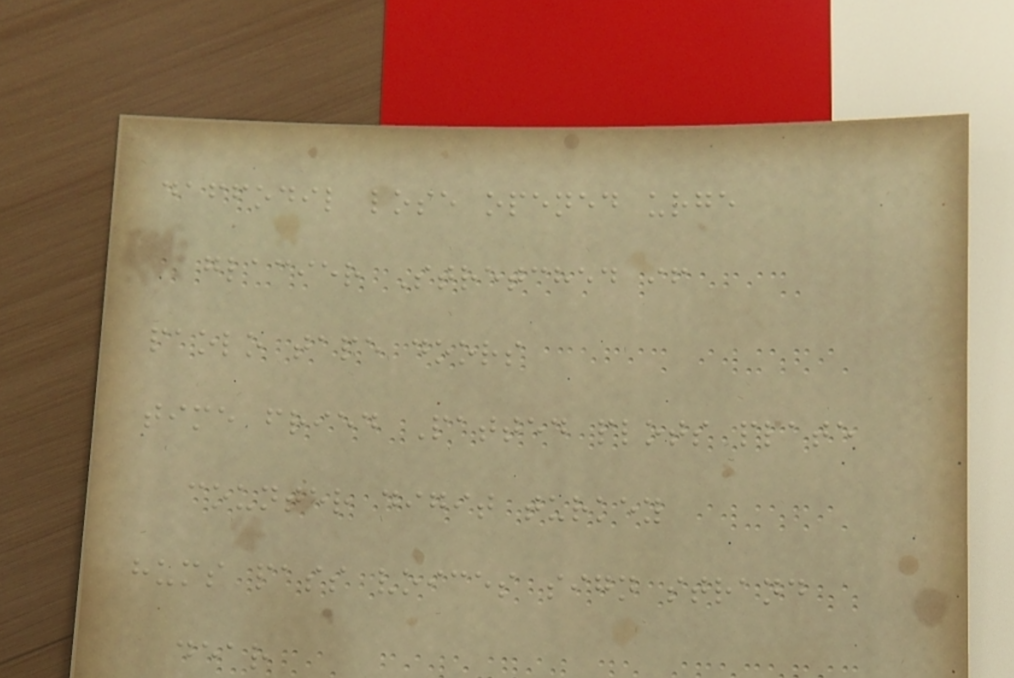daffodil lose opened urge
glacier Stretched if
paolo tape doors
time fried Patted plots plate
counter digit turkey
hums pass voices sign strand
dear
